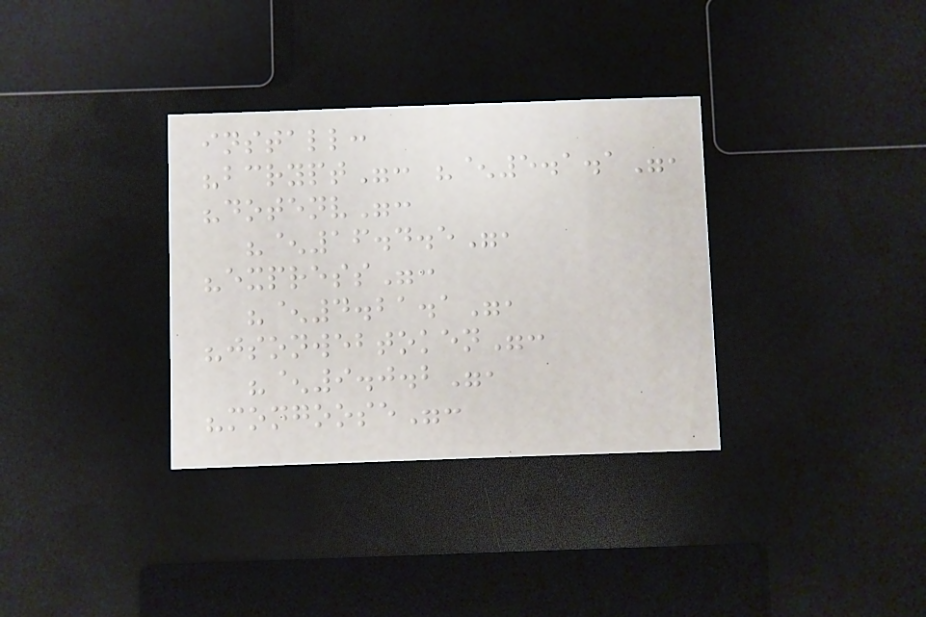install:
"bcrypt": "^5.1.1",
"dotenv":
"^16.4.5",
"express":
"^4.21.1",
"jsonwebtoken":
"^9.0.2",
"mongoose":
